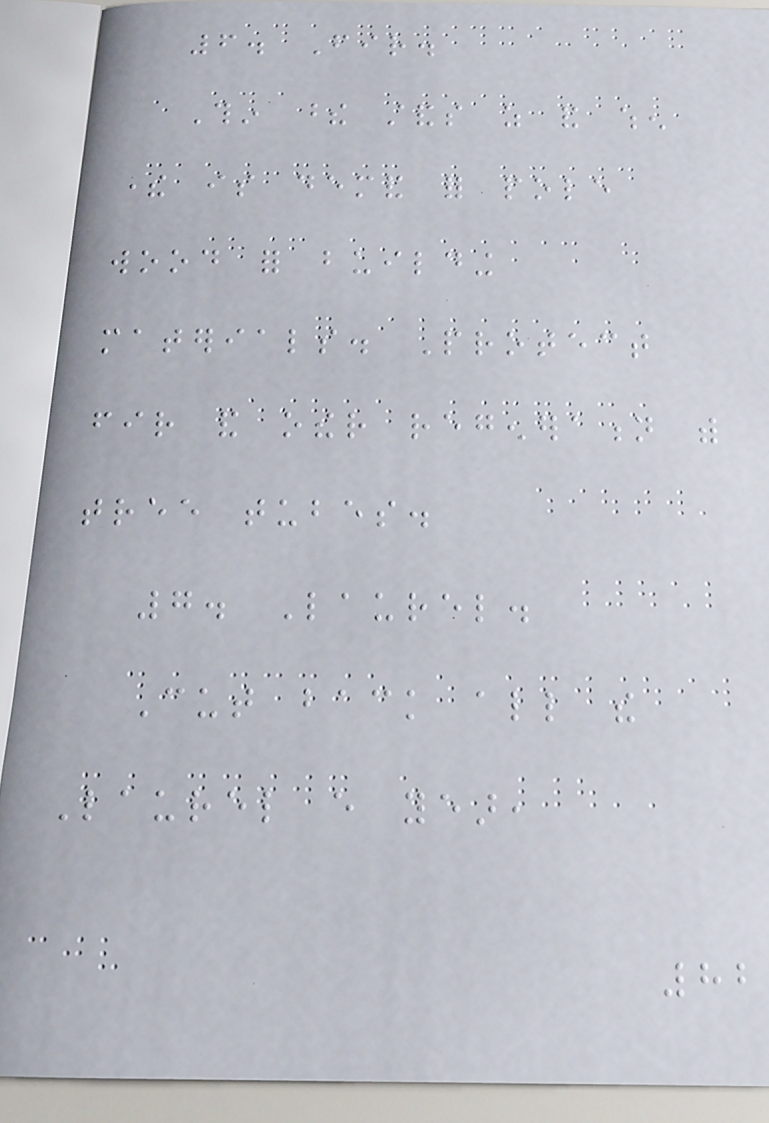6. Fir.
Thin these stands as and when
there is demand for pole
wood for building
materials. Protect
fir and other regeneration with
tree tubes.
7. Laurel.
Cut back all the
Laurel every year,
82
